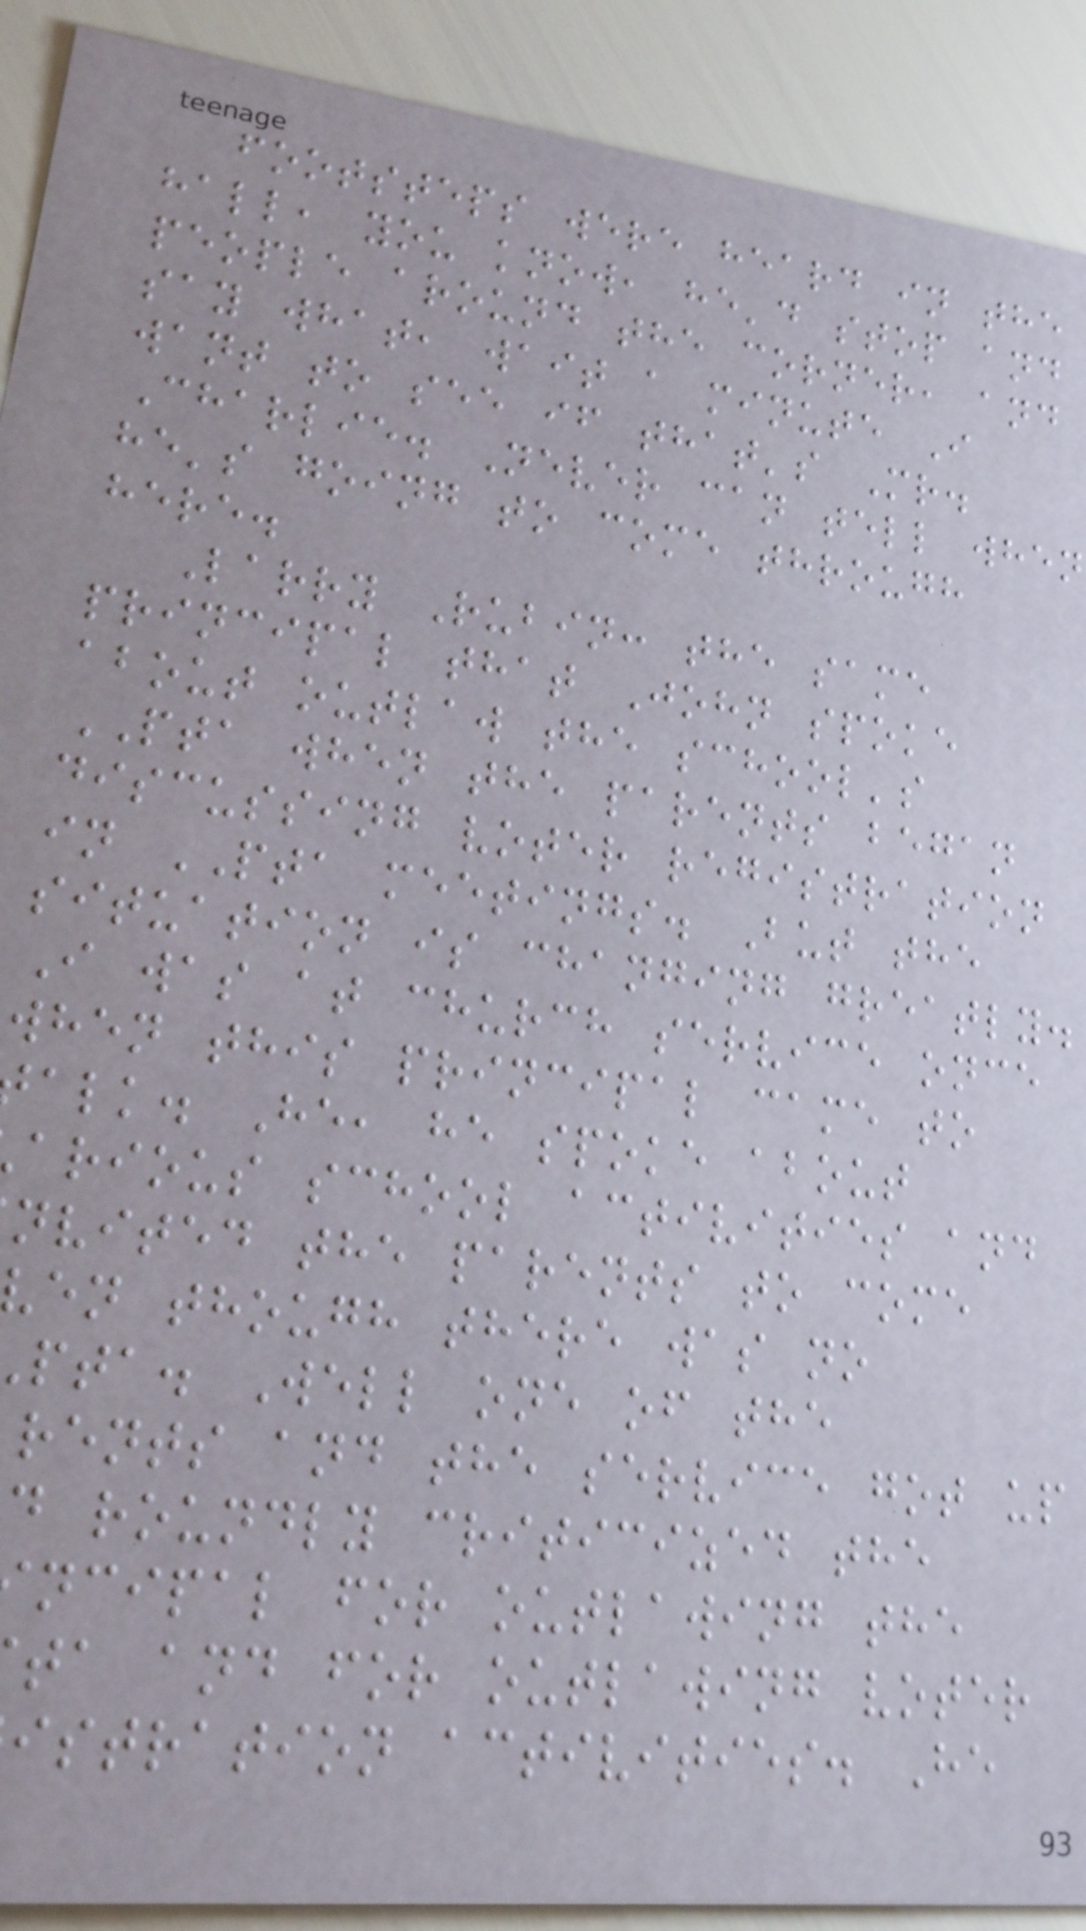footsteps were heard in the
hall, you know, he'd stop and
people around the corner, and
say what, wait a minute I
want to see if that's Mr.
Charlie. Never can tell when
he's going to come through
here.
Larry Rubin: the same
principal that John spoke
about outlaw the school's
PTA when the parents began
discussing voter registration
in PTA meetings. But the
situation is changing greatly.
I was at church service once
when this principal came to
alk. He, he spoke about
arious school activities and
nvited the parents to come
en though there was no
pta. Well one of the
rents and the service got up
d roundly criticized the
ncipal for outlawing the
ta and for outlawing voter
istration activities. He
